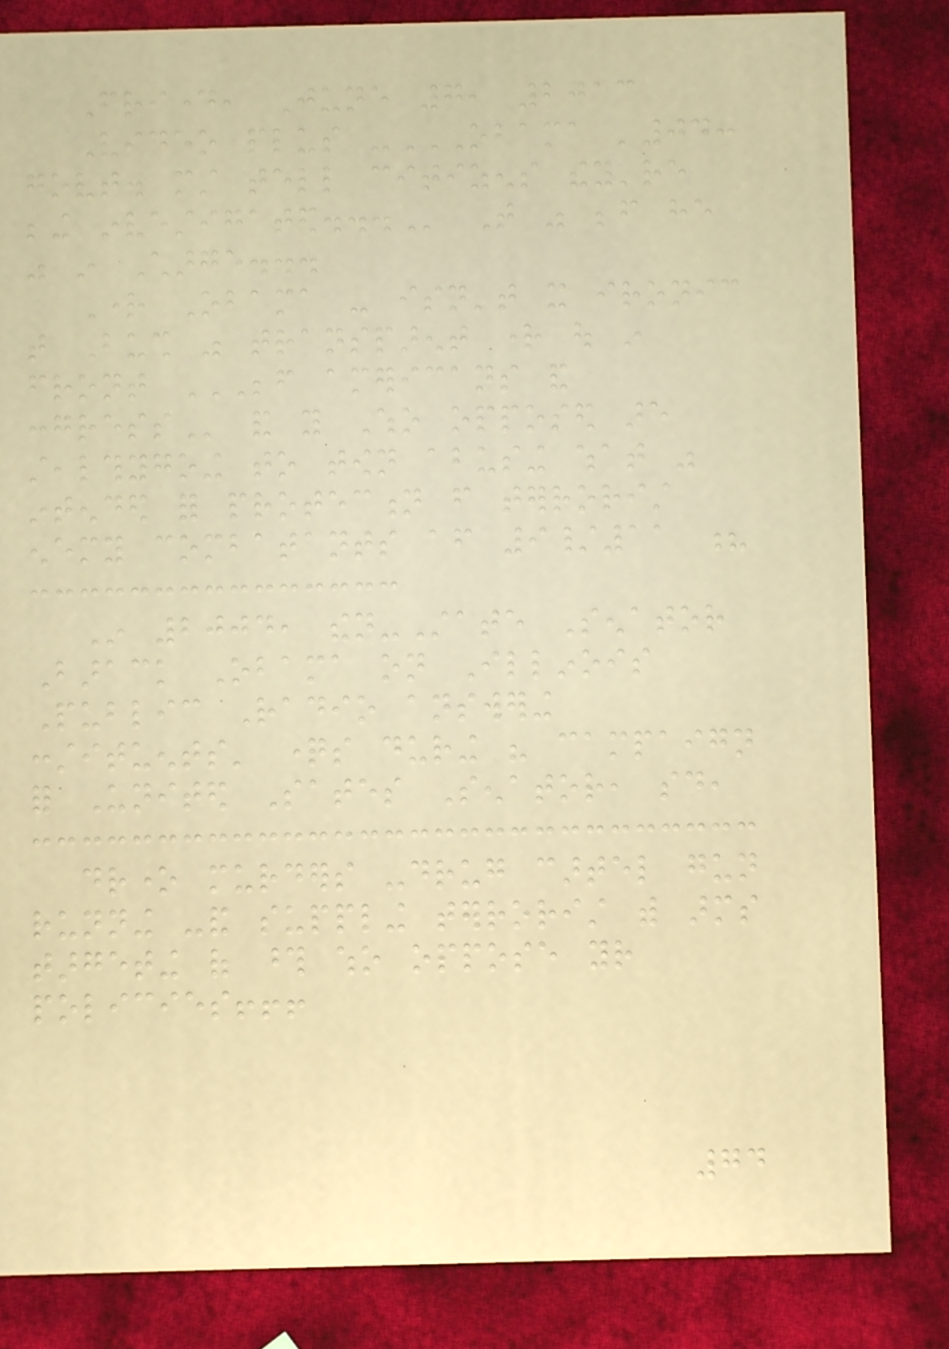Friday, June 7, 2013
Video plus -OBAMA '04:
GOVT. MUST TELL CITIZENS THEY'RE
BEING INVESTIGATED... That was before he
was in Charge...
Right Obama - isn't it ironic
that Bush was transparent right out in
front BEFORE AMERICANS AND
CONGRESS and you Who opposed are
stealthygoing to town abusing what was
intended for protection from terrorist
enemy combatants after 9/11 ?
In 2004, then-State Senator
Barack Obama on Illinois
Public Radio answering
constituents' questions during his campaign
for United Sates Senator, said,
drone murders -drug cartel gun
running -and suppling terrorist with arms
targeting of those who oppose your
policies!!!
74
